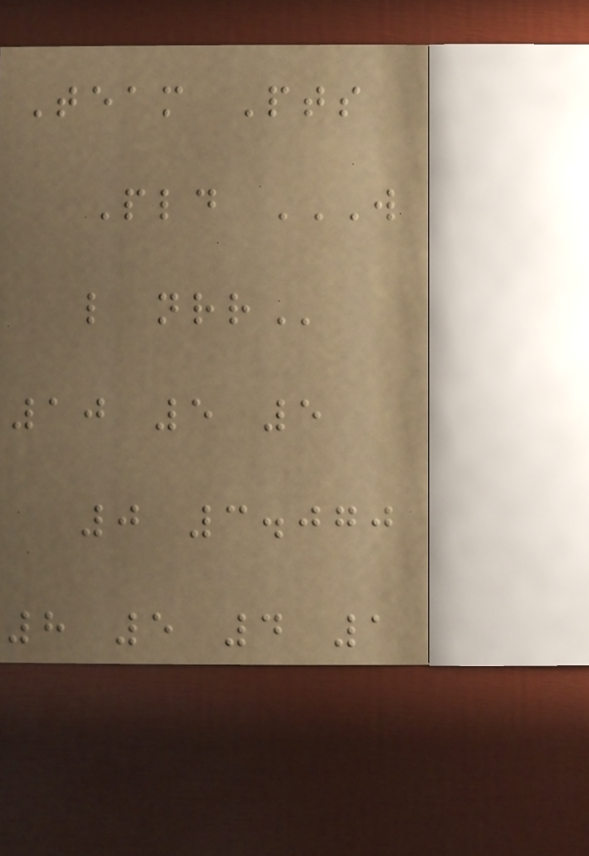Team Pts
Pld W
L NRR
10 5 5
0 3.070
8 5 4 1
